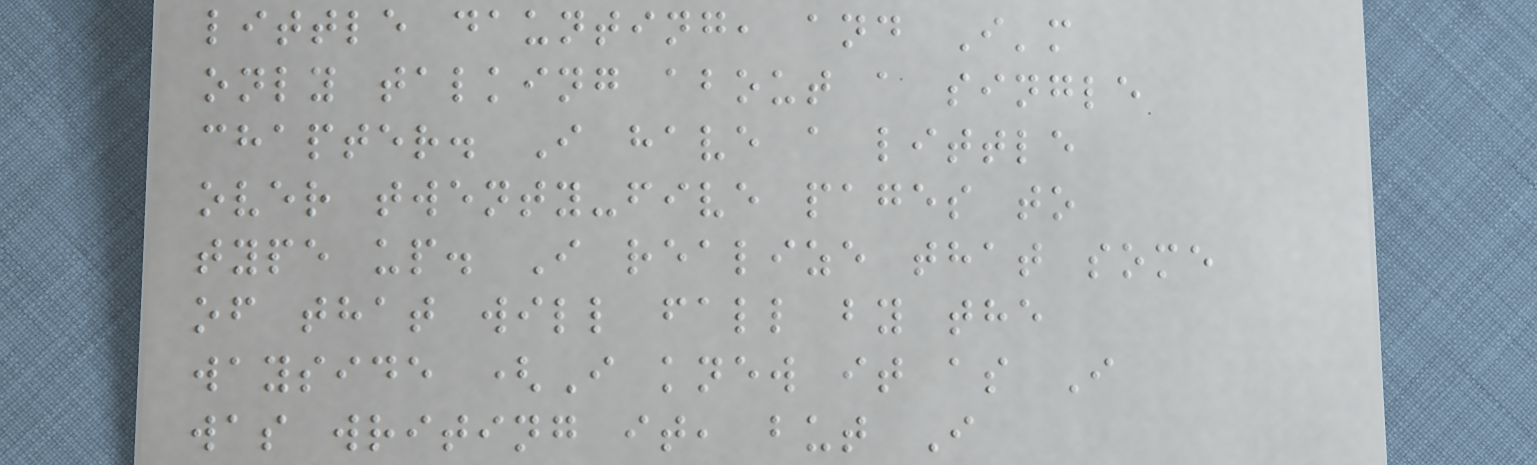little daunting, and I'm
only talking about a single
chapter. I have a little
over twenty-five pages to
type up. I realize that some
of that will fall by the
wayside (I knew it as I
was writing it, but I
